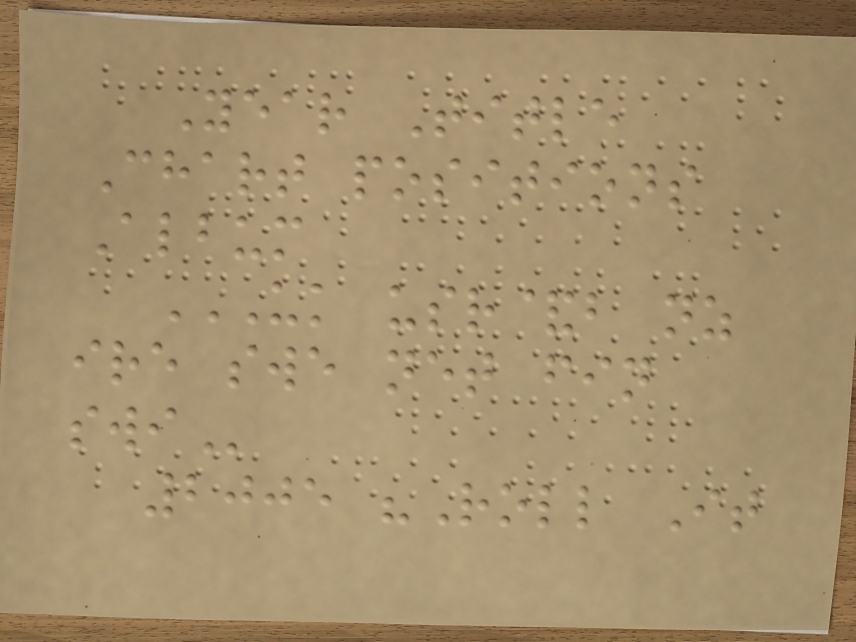Year Title
Chart positions
Album
UK USR&B NZ
IRE SWE NET FIN
SWI
2005 "Roll It
